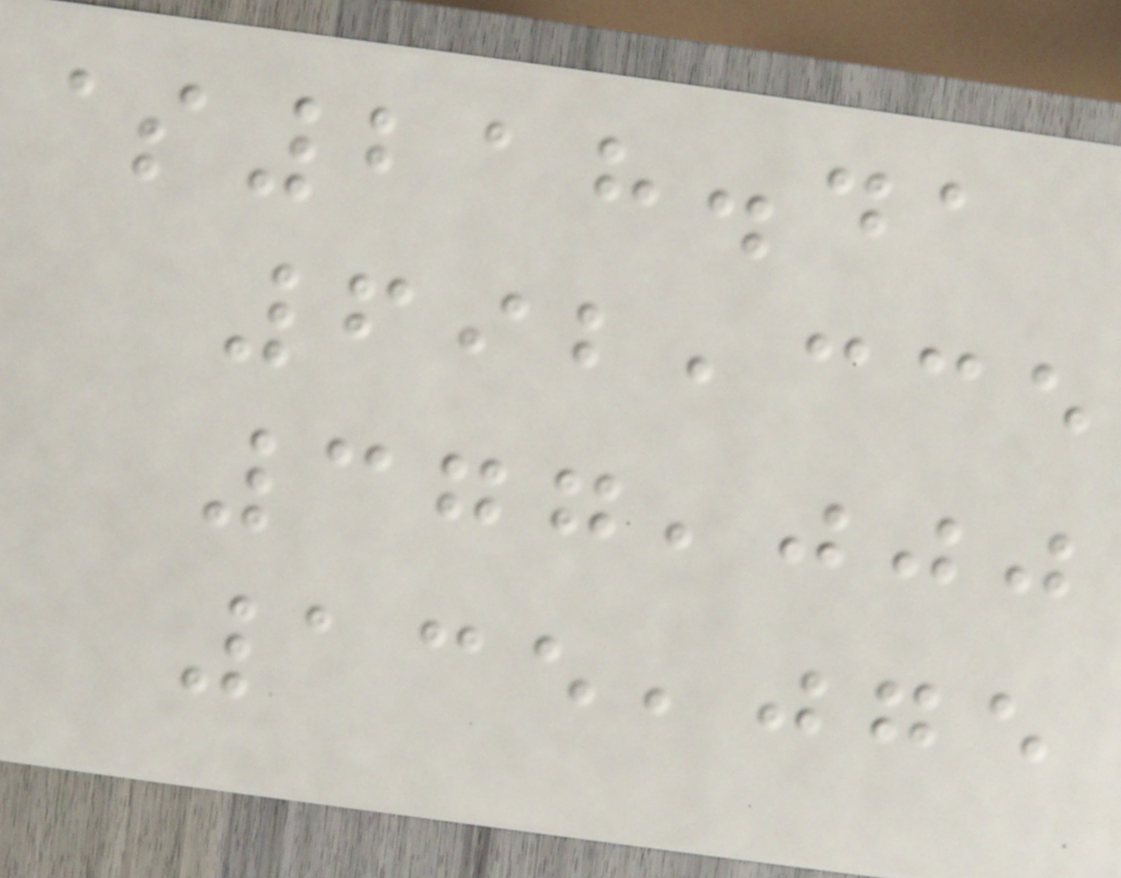$218.41
692,335
377,000
135,075
